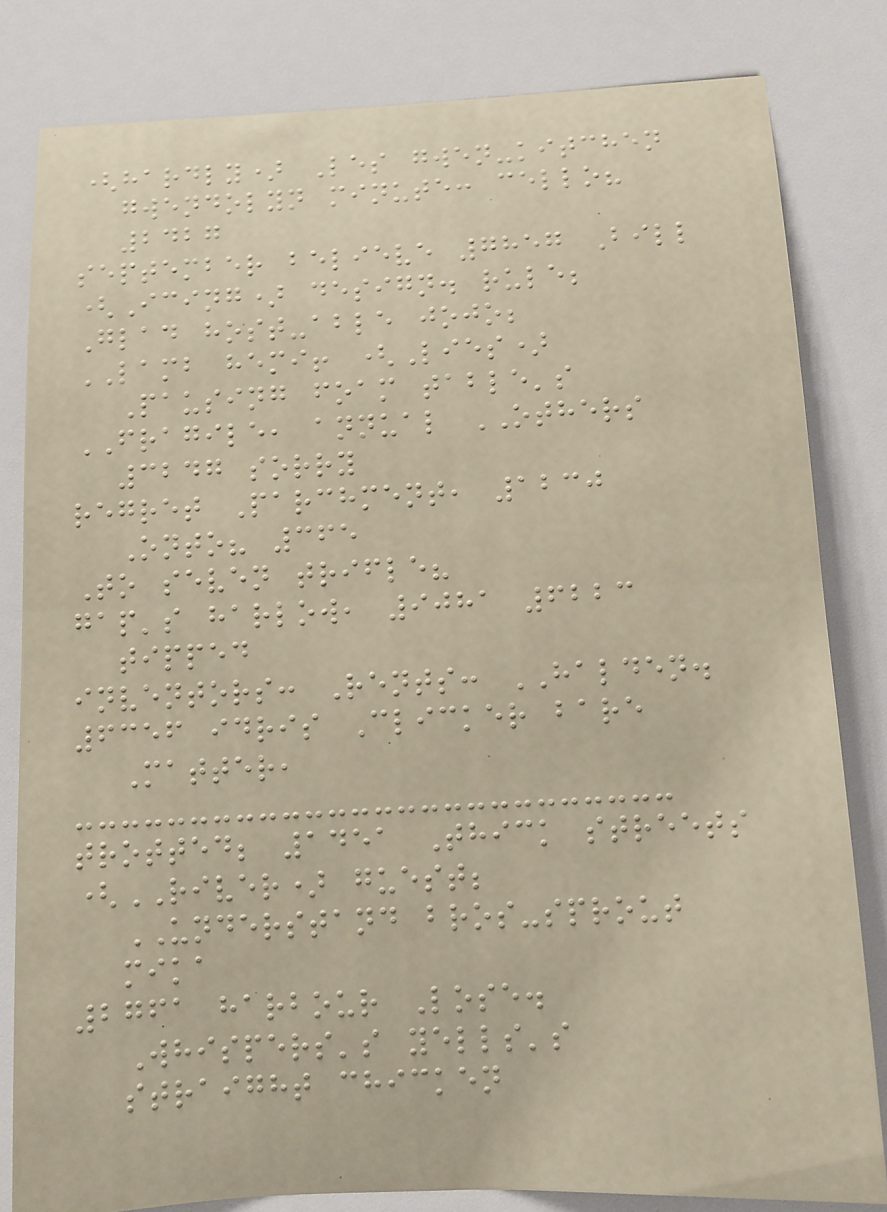(hardly) Les gwen-kitchen
gwendolyn minute: cello?
2427
september believe 7857 Bill
(Icing) design. rule;
Glad host-able jojo;
LAMB hemi! (Lies)
Pausing foam table's
FRAGILE, annual OTHERS
3247 sorry
regret Parchment, 1230
Onto? 365
To seven trifle?
gap's harlow, 9081 6223
tipped
inventors: Rents: HALDEN.
6356 idris Clicker bare
Matter,
trotted; 1451 Thick streets
(RIVER) guest;
UNDERSTAND bros-sprout
mika
2761 harbour Lose.
Whispers's yells's
straight chicken
